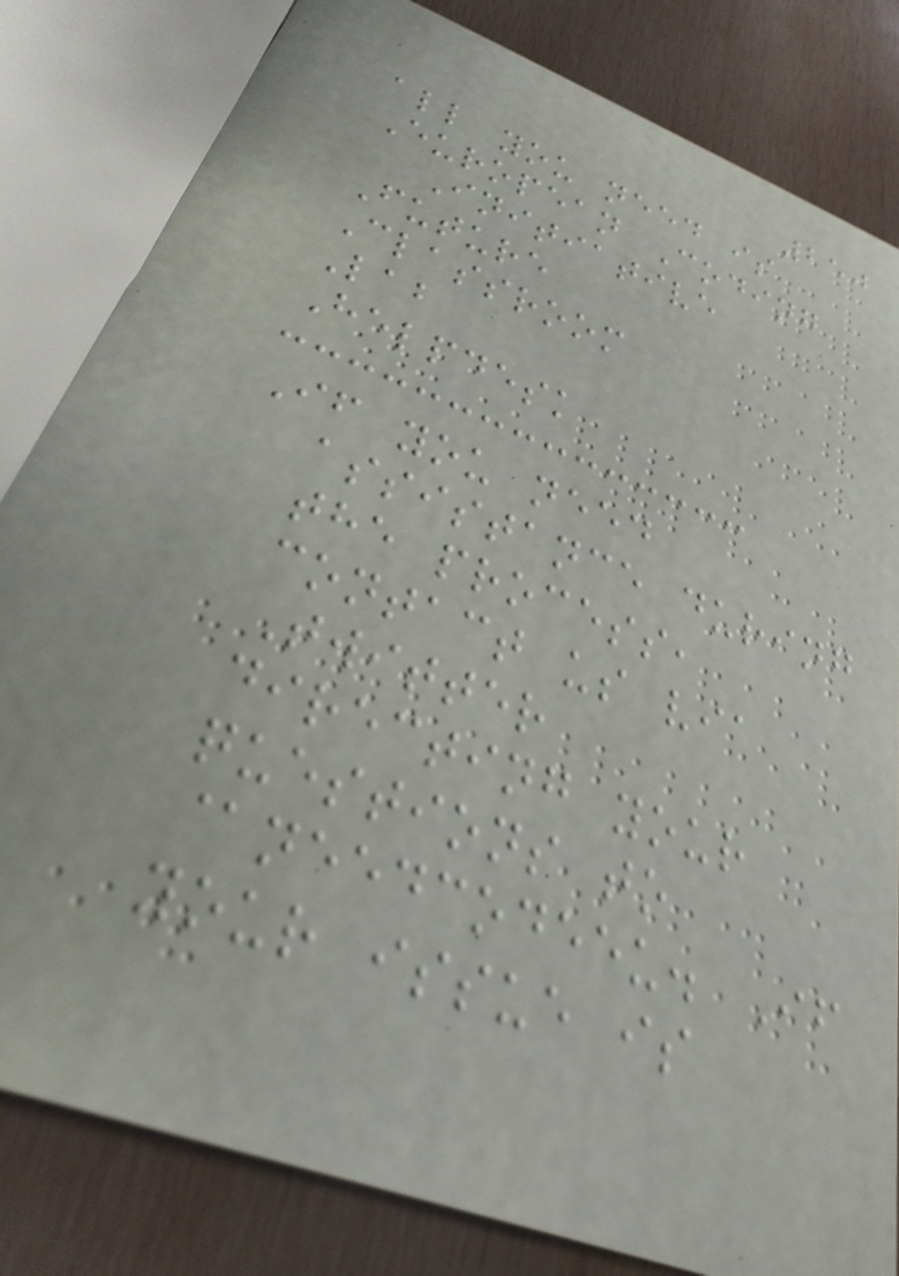250
all you need is
European Coding
Initiative
Future
Classroom
Lab
Helpdesk
If you need
assistance during
the process,
contact us via
Twitter
directing your
questions to
@needcodeeu. If
your issue is
